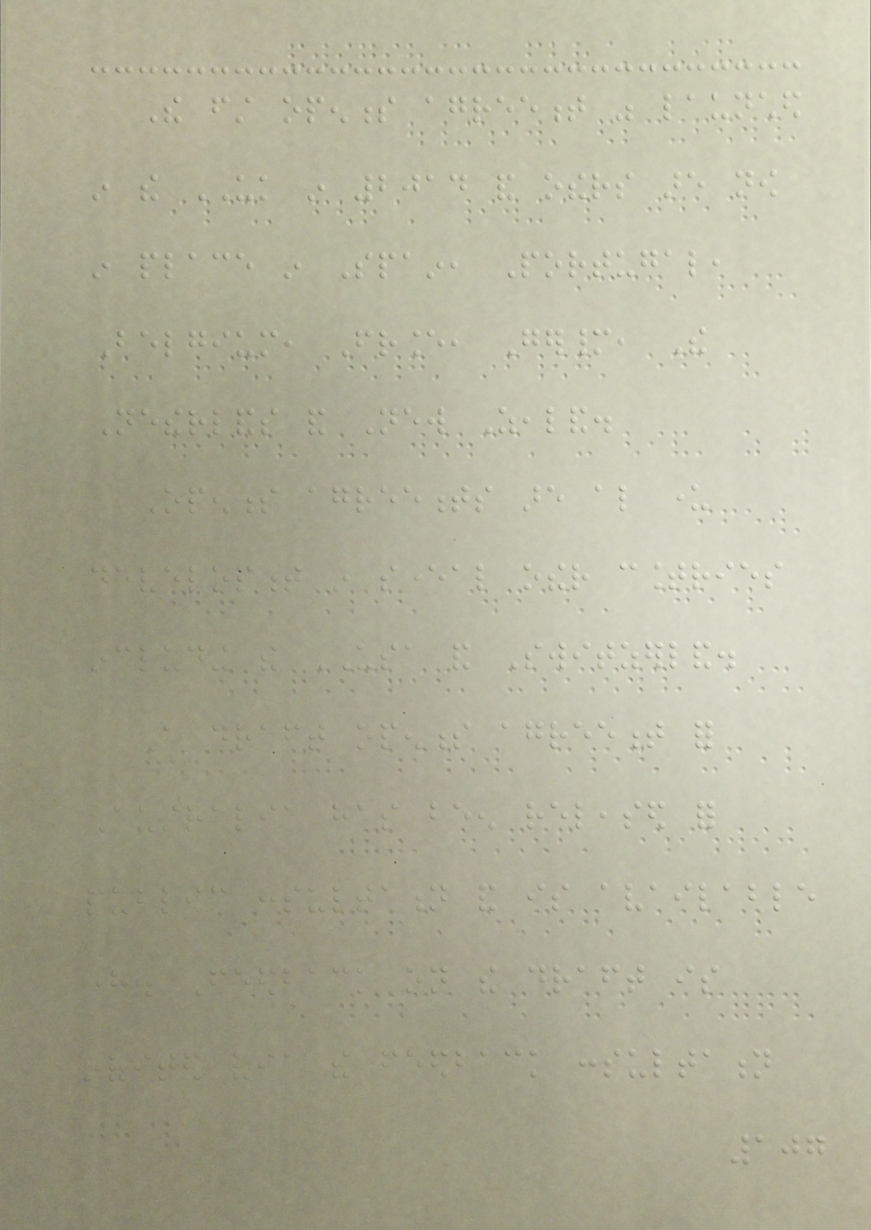The first openness agreement was launched
in the UK in 2014 and others are now
in place in Spain, Portugal,
Belgium, France, Germany, The
Netherlands and New Zealand.
Openness agreements are also under
development in several other countries
including the USA and Switzerland.
A draft openness agreement for
Australia has been released for
public consultation and is available
here. Feedback on the draft is
invited via the feedback consultation
107
